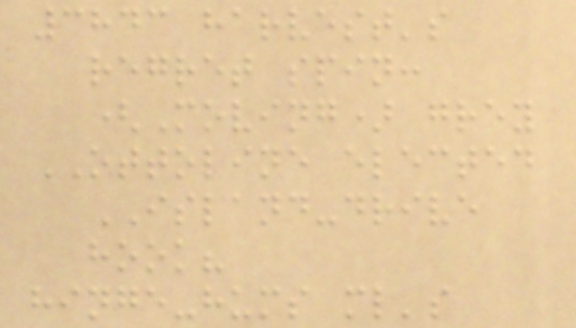3843 harvest's
regret spin:
(Moving) grey
OTTOLINE elected
ISLAND-drive
hook?
hinge-hums ml's
